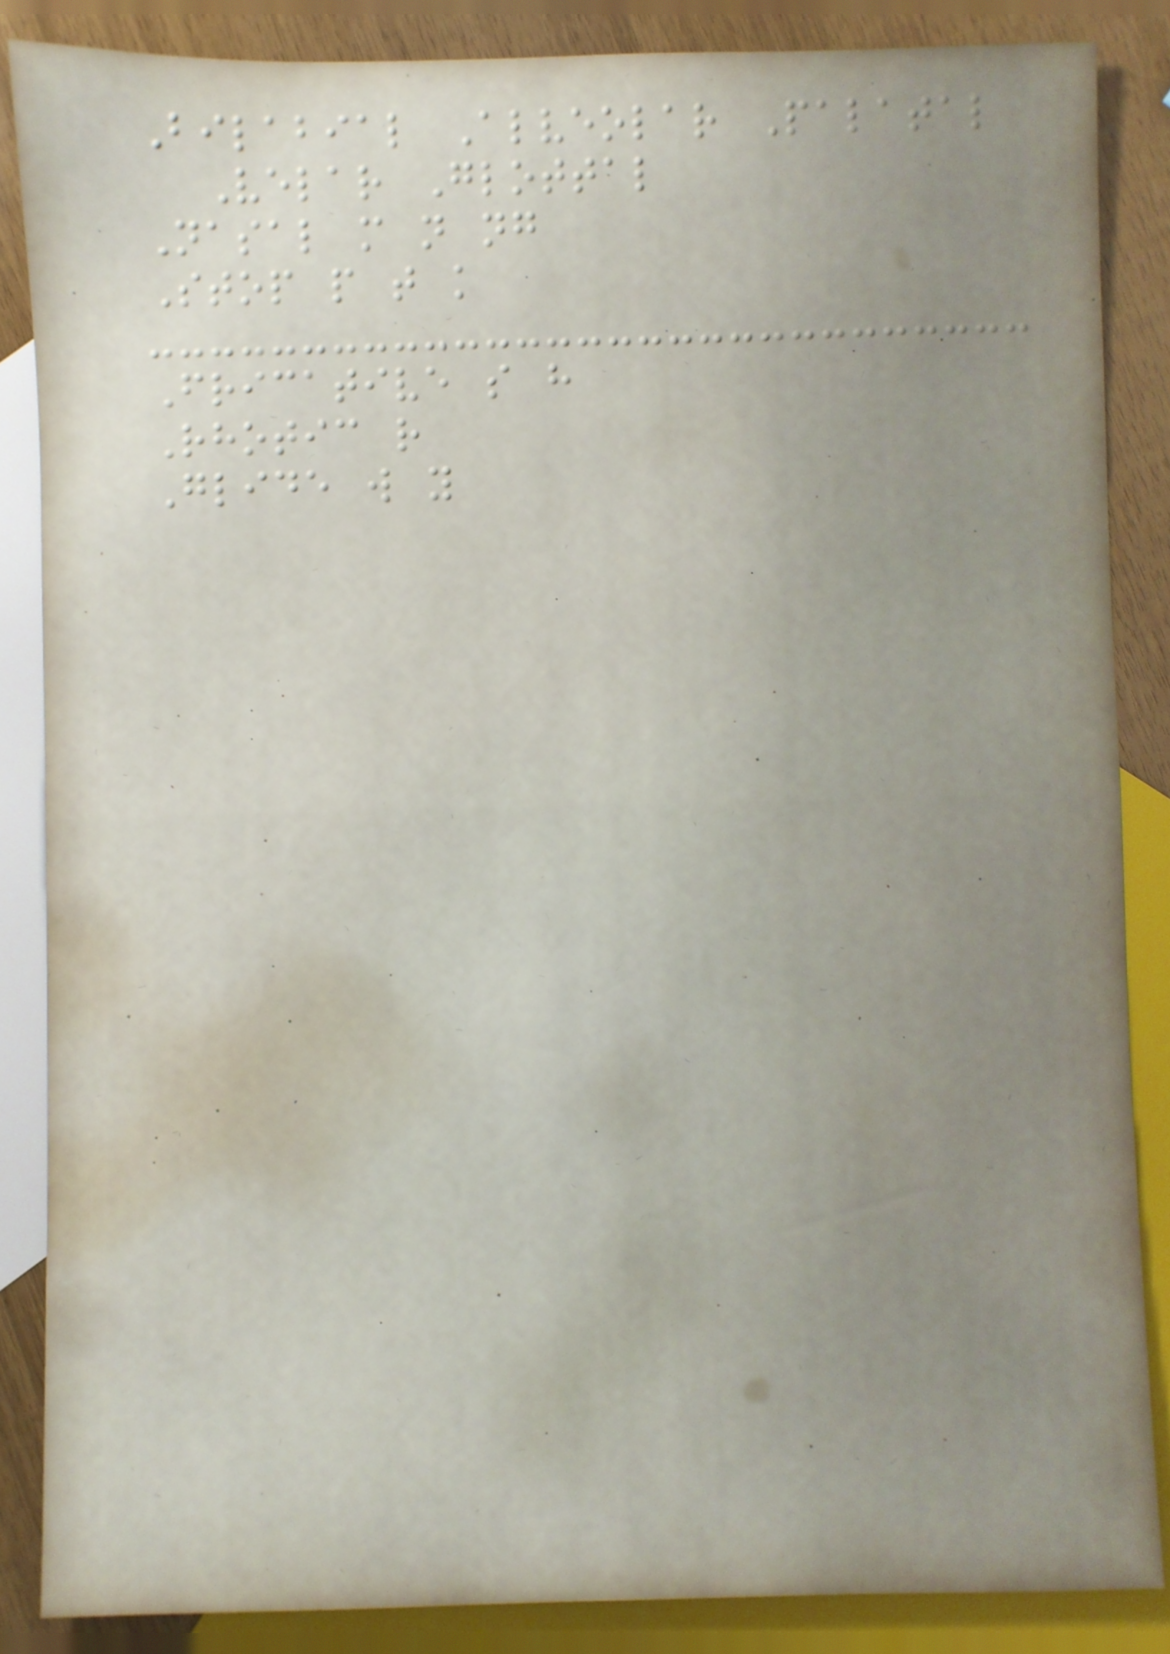Bilabial Alveolar Palatal
Velar Glottal
Nasal m n ng
Stop p t k
Fricative s h
Rhotic r
Glide w y
